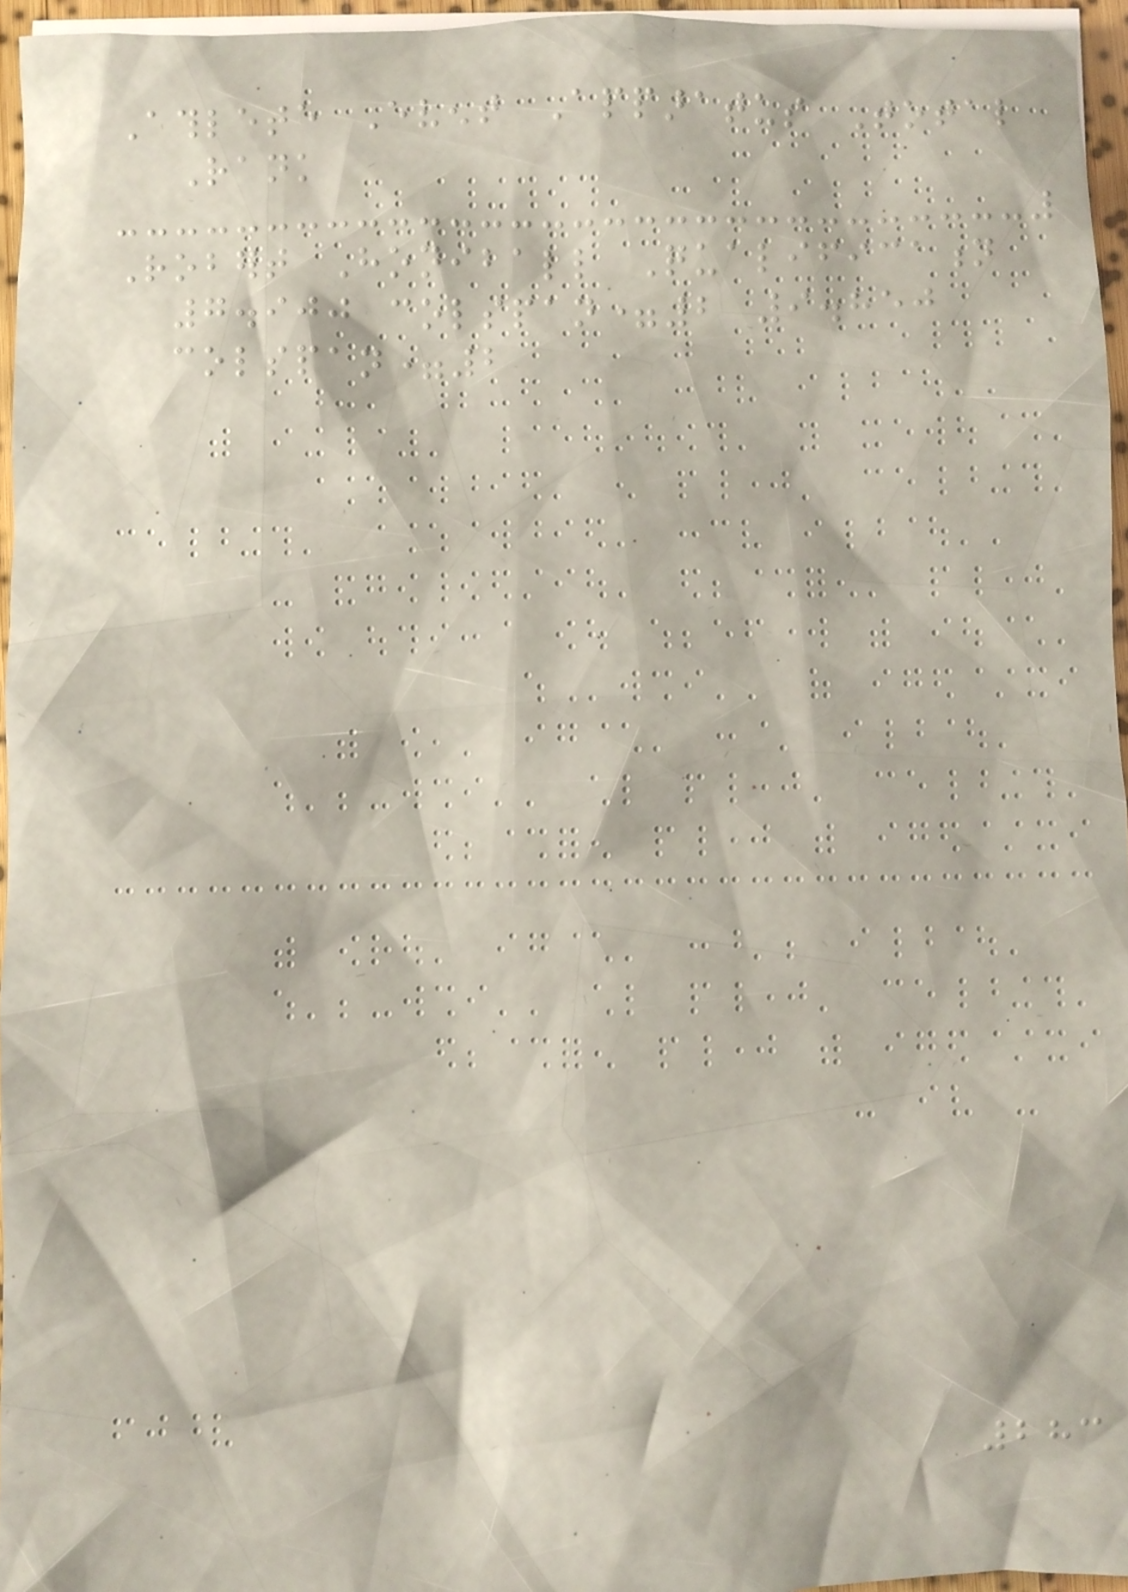Athlete Event Apparatus Total
Rank
Robert Honiball Qualification
7.900 colspan=2 9.850
colspan=2
283
